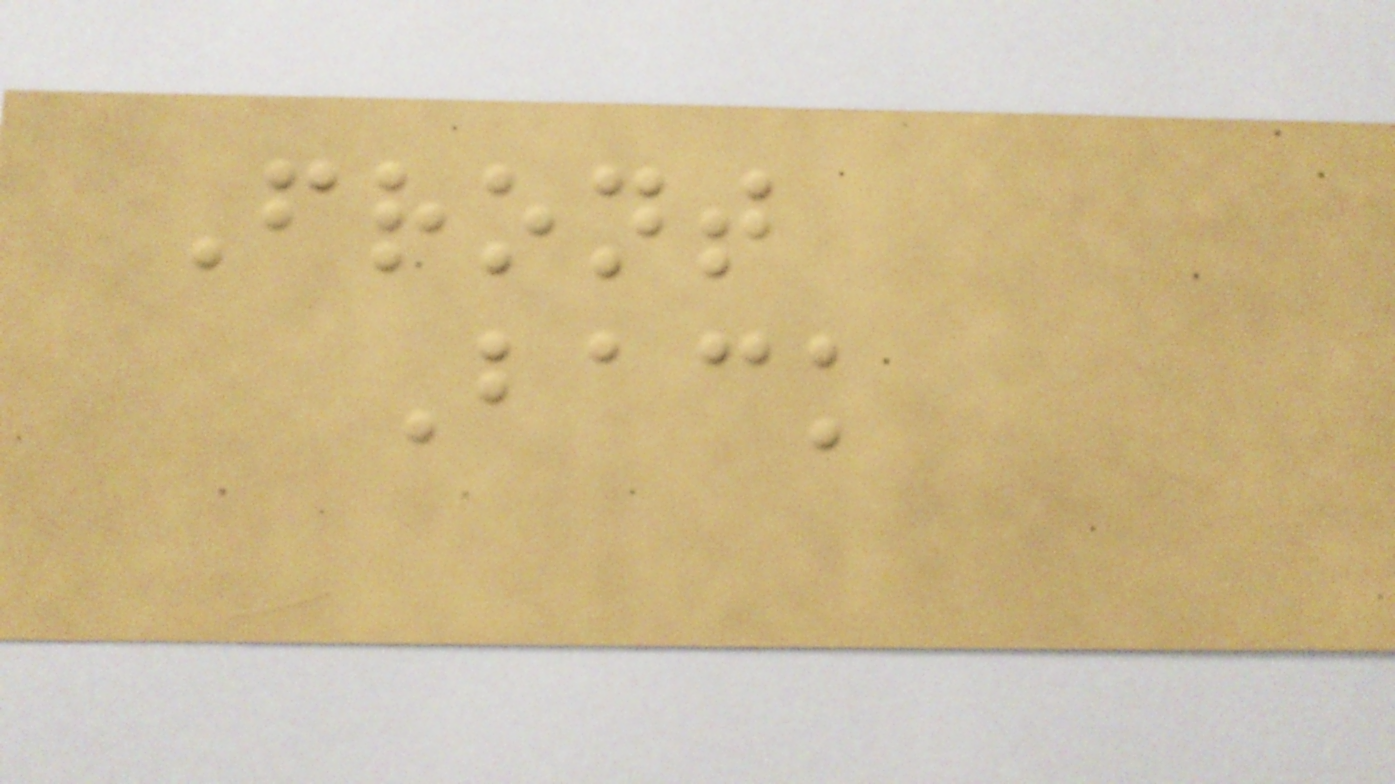Front
Back
